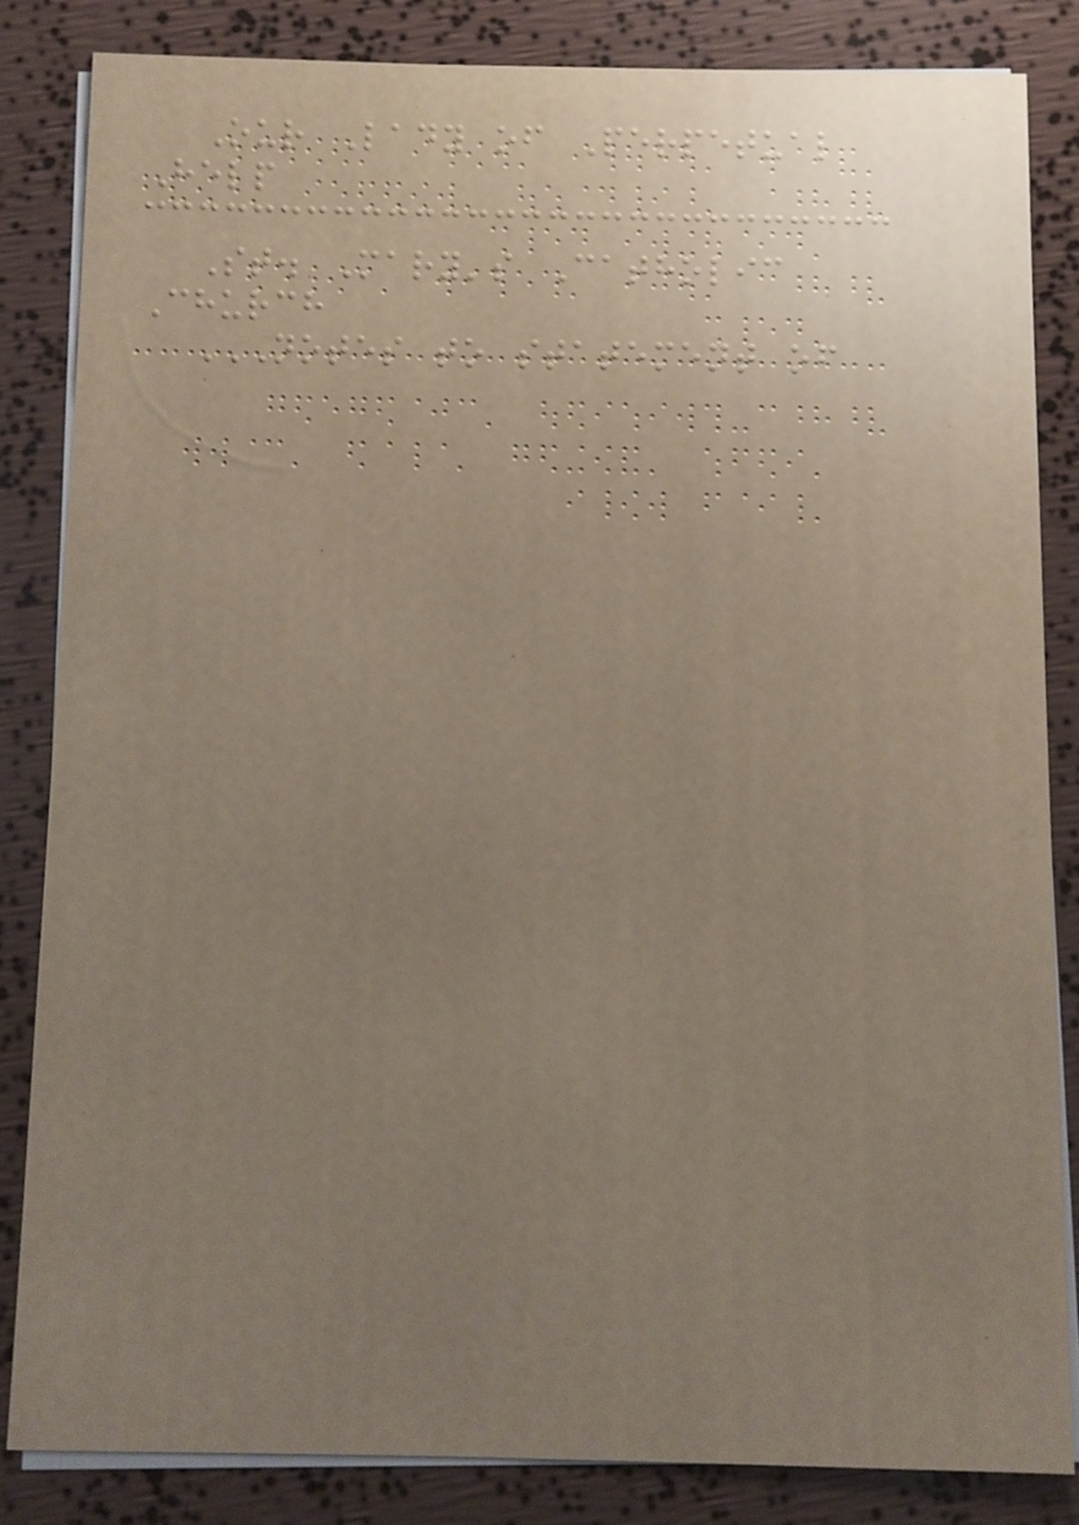Our Lady of Perpetual
Help
St. Mary's Catholic
Church
NOTES TO STATEMENT OF
